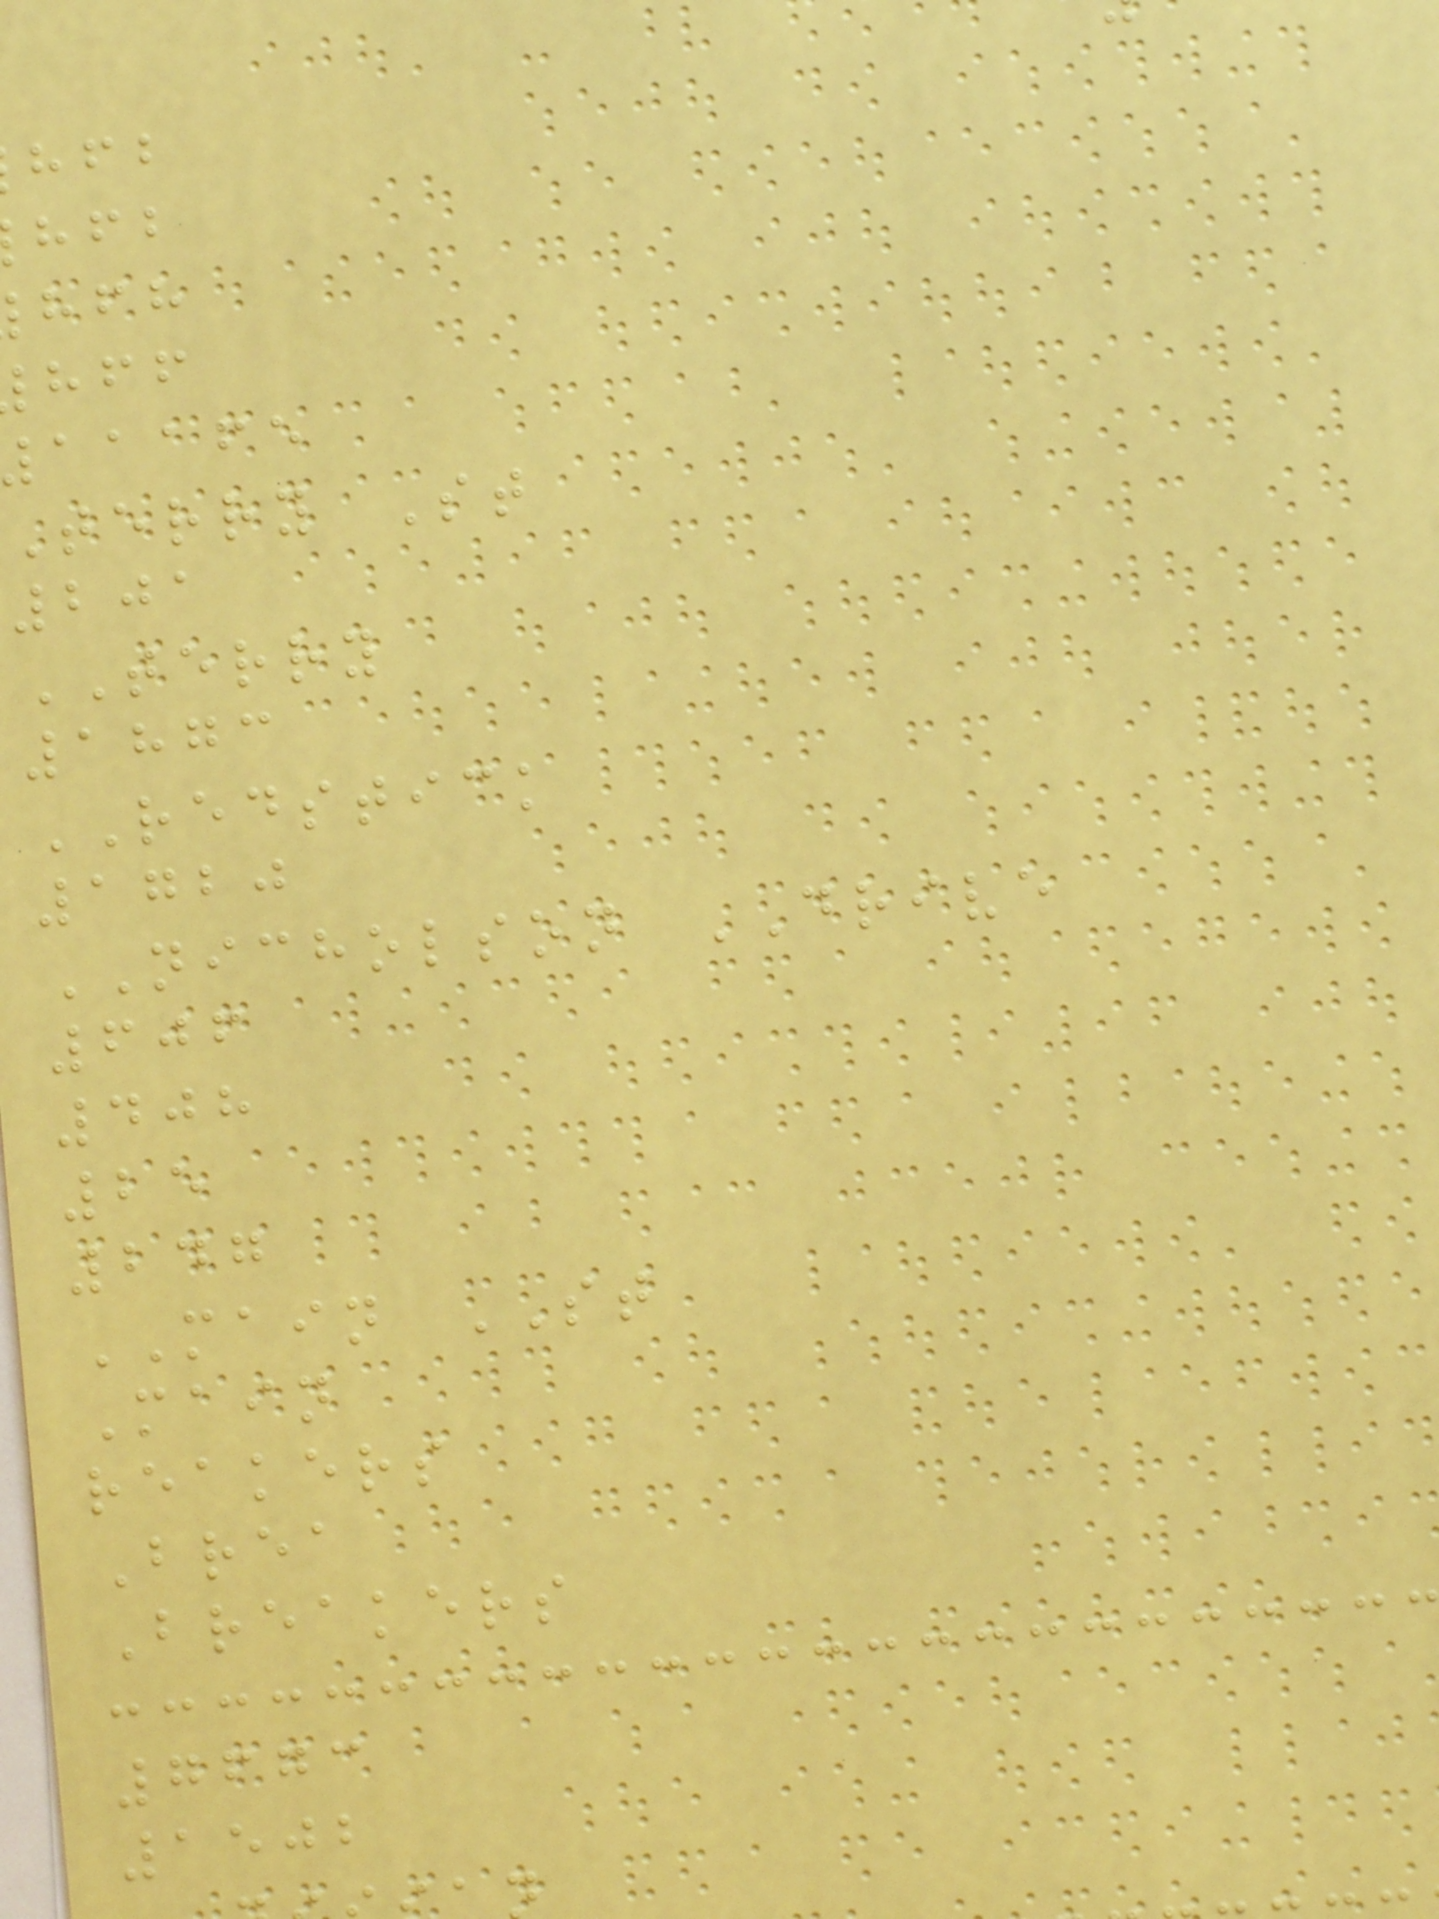aaafe
Terry St
201
TERRY
1873
REDSTICK
1720
NICHOLSON DRIVE
606
408
25
247
MAIN ST
Main
reakers
Brea
Breakers
7673
1502
